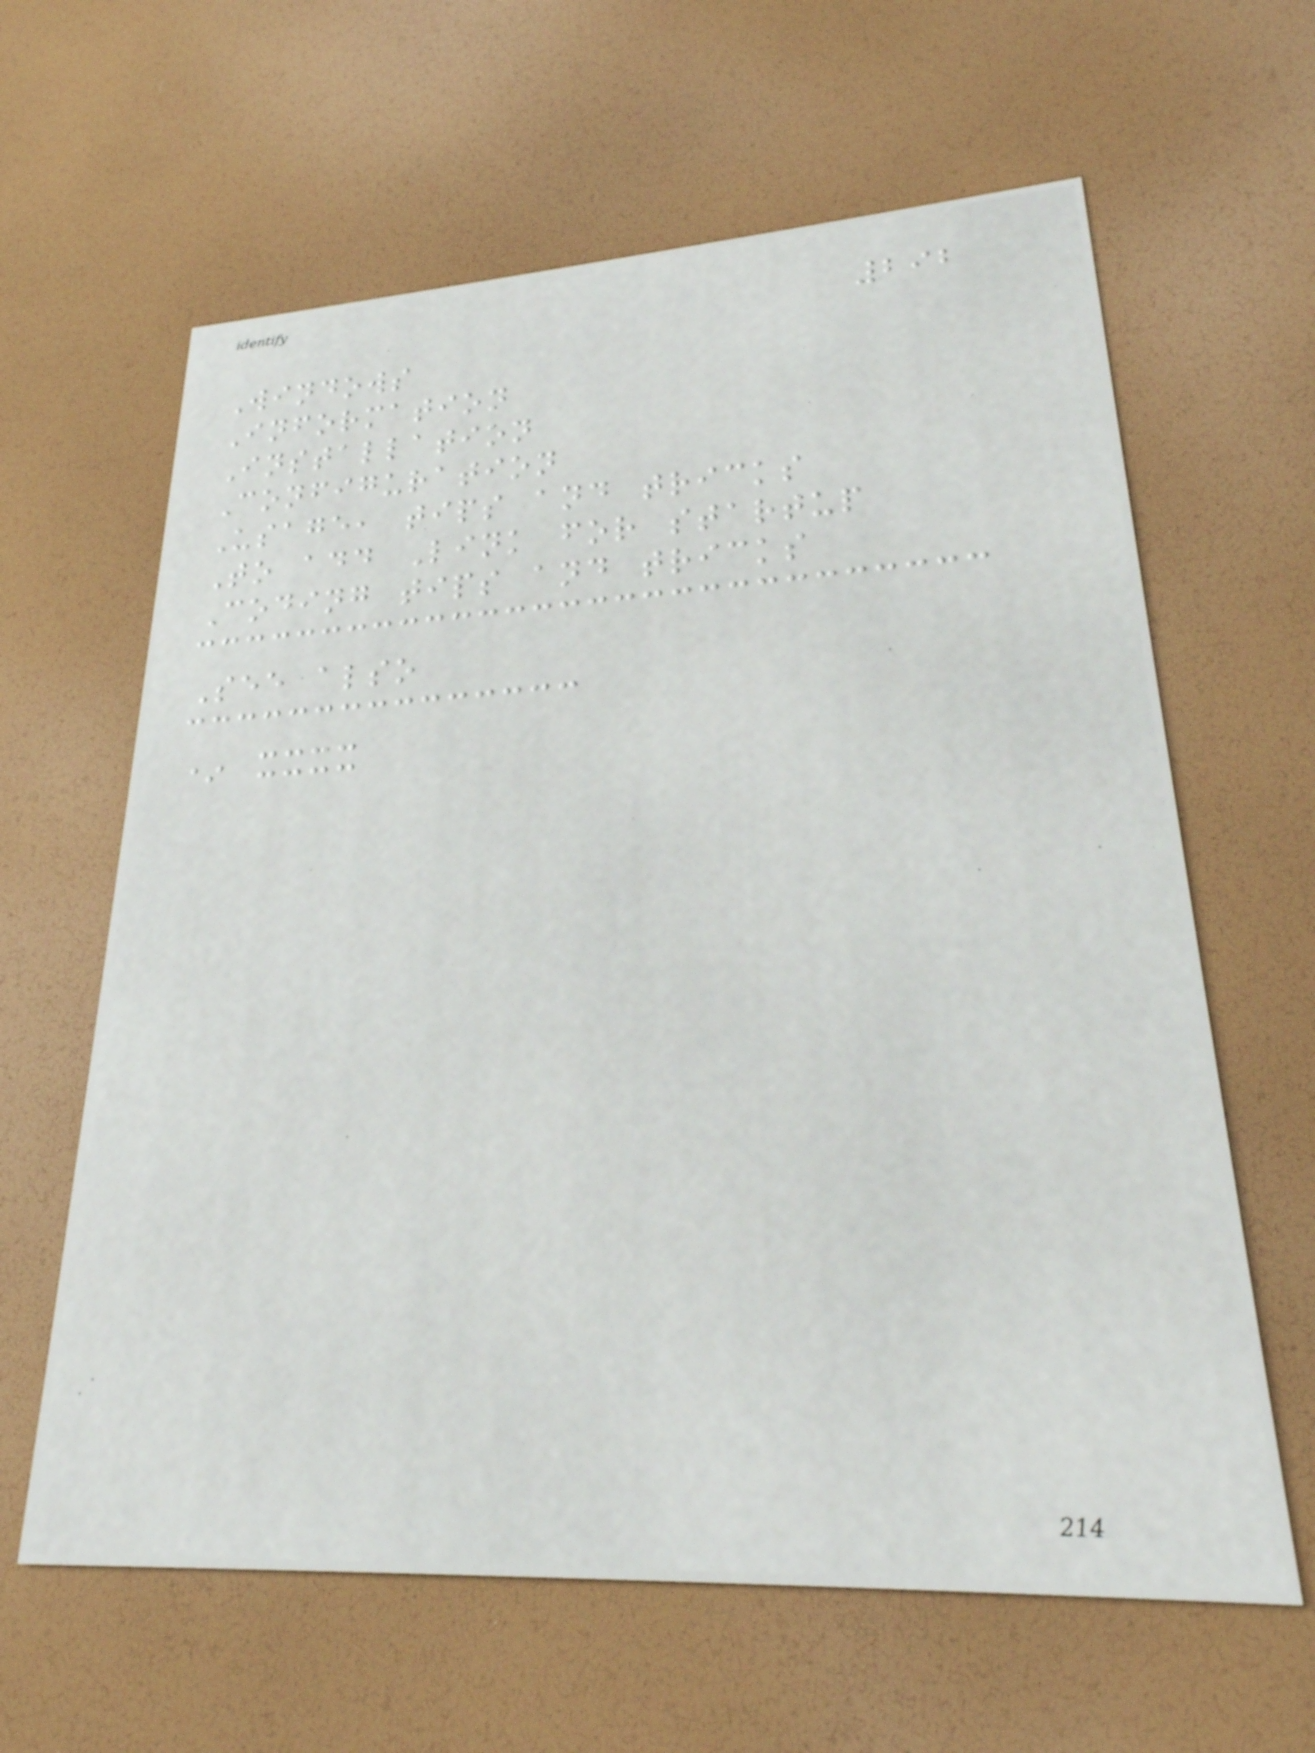292
Windows
Information
Installation
Configuration
Usage, tips and tricks
To add Link for startup
Coding tips and tricks
See also
* xxxx
